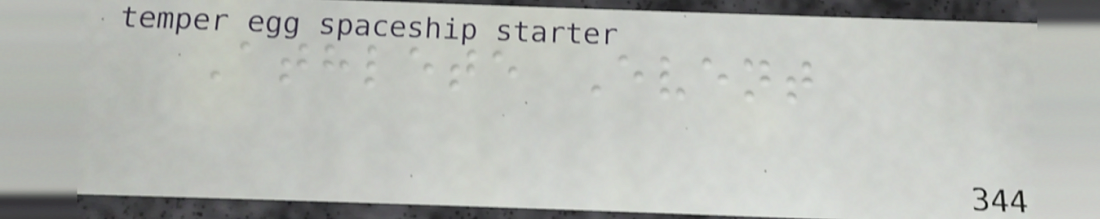Athlete Event
